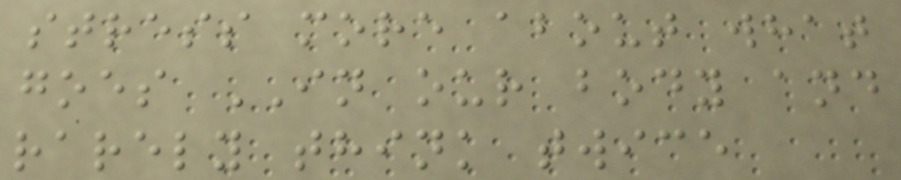stress more about what
goes IN our body and
rarely think twice
